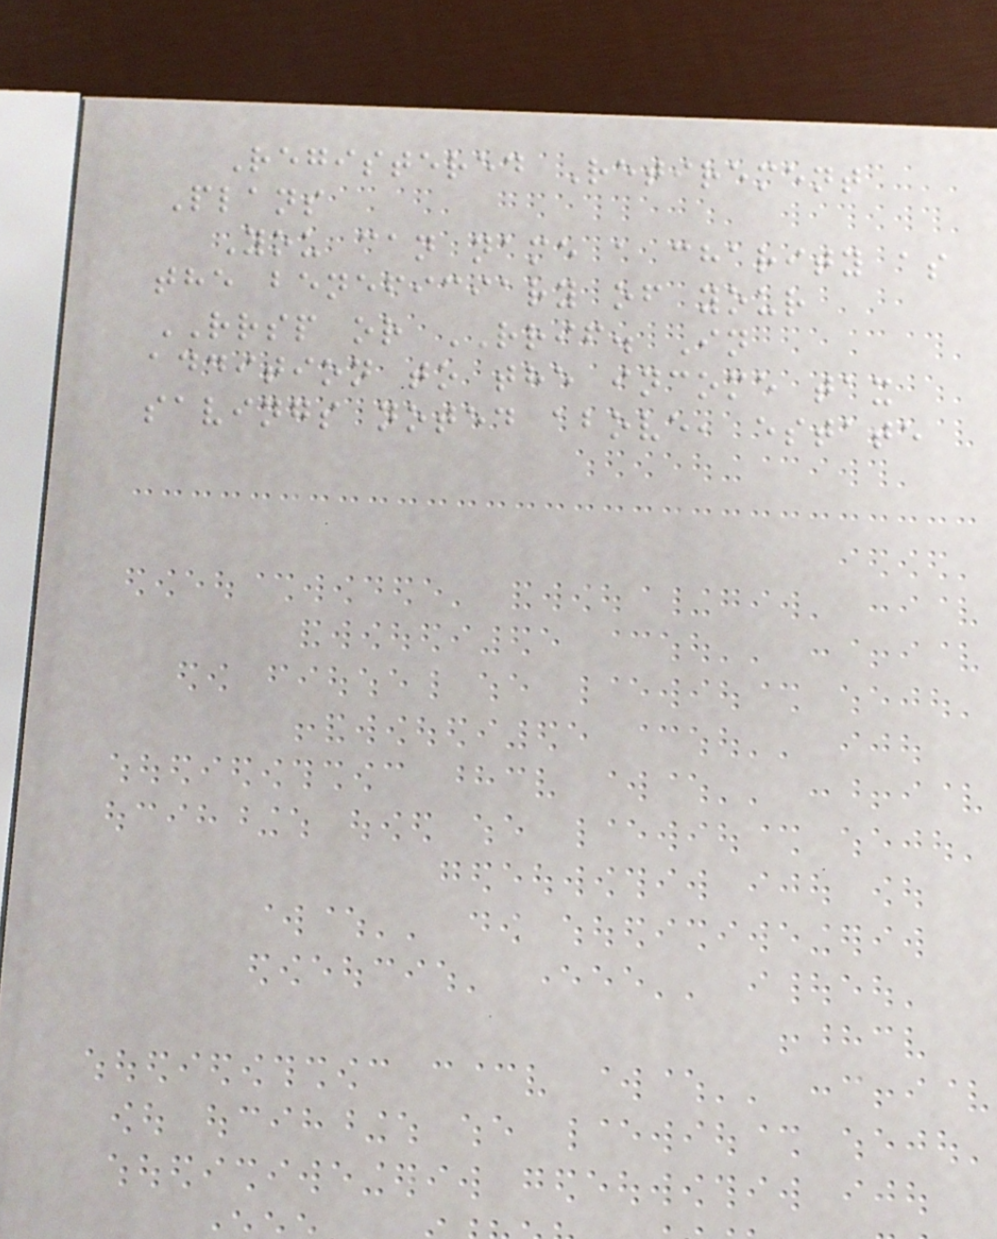Registered Retirement
Plans
You can name a charity as
the beneficiary of your
RRSP or RRIF. In
addition to the income tax
savings noted above, estate
